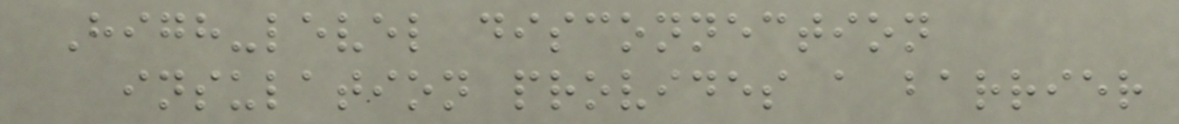High-level disconnection
insulation provides a barrier
